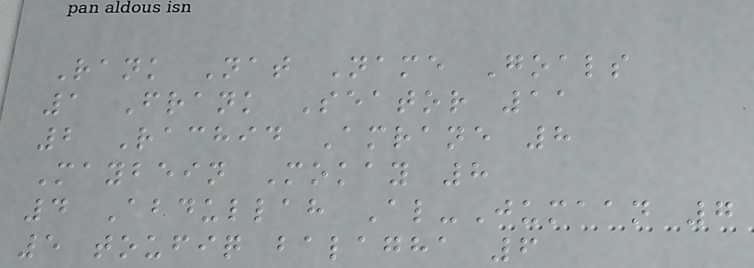Rank Nat Name Goals
1 Frank Seator 11
2 Rachid Amrane 8
Maybein Mokay 8
4 Abdullah Al-Jumaan 7
5 toufiq balagha 6
